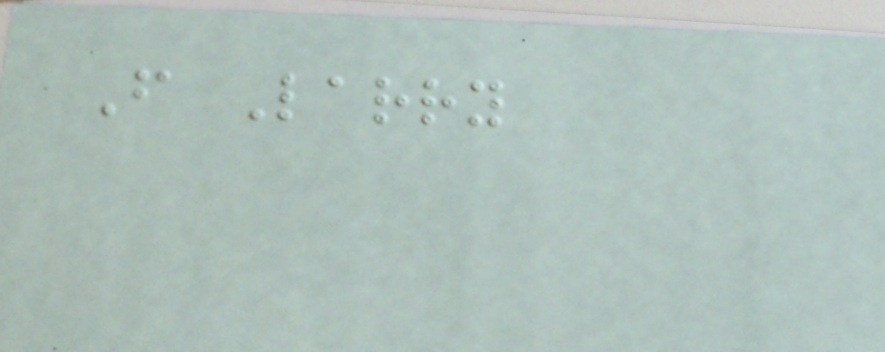F Larry
